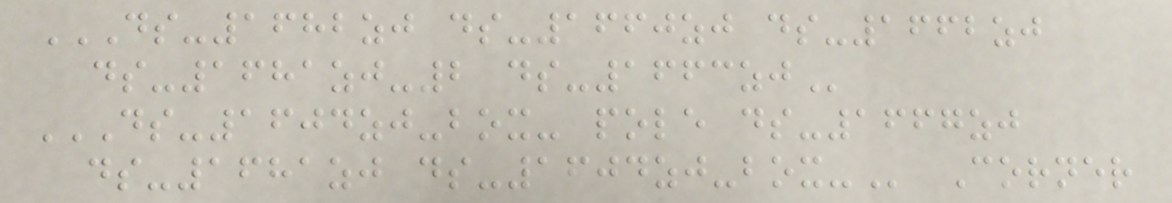DS-1682ZJ DS-1660ZJ DS-1662ZJ
DS-1681ZJ-2 DS-1663ZJ
DS-1604ZJ-BOX- POLE DS-1667ZJ
DS-1681ZJ DS-1604ZJ-BOX- Corner
